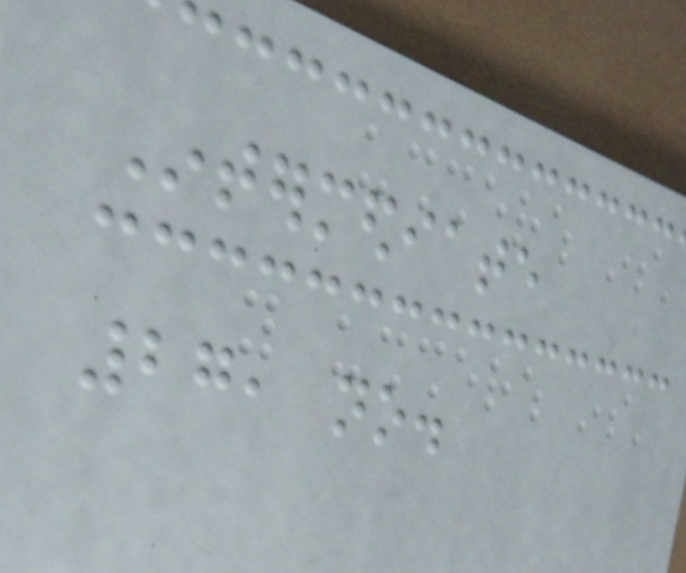Intermediate
27, no.
